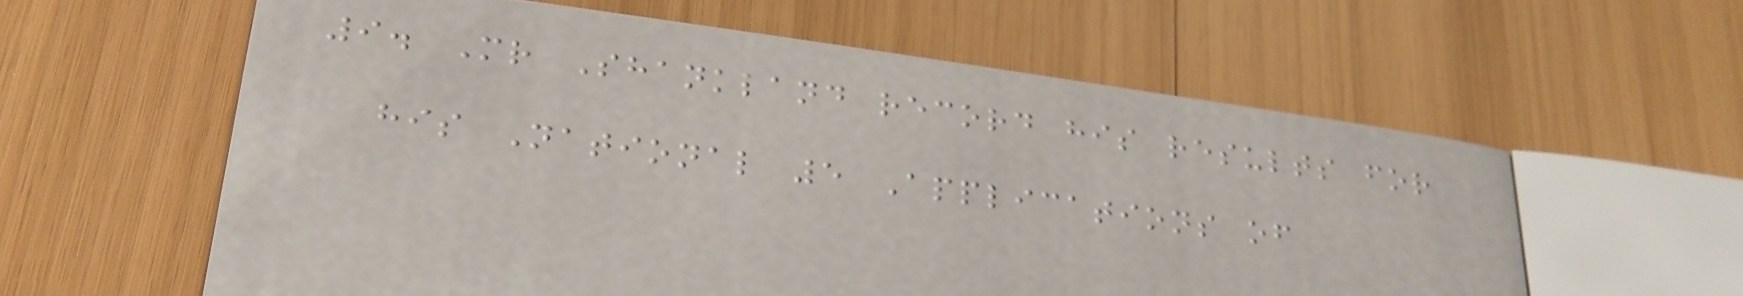9. Mr Shankland record his results for
his National 5 Applications of
